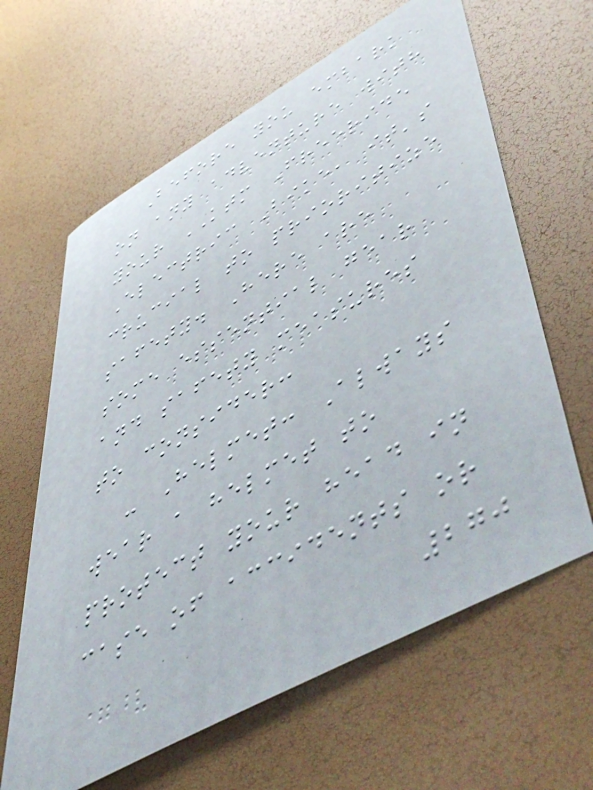Before you embark
on any adventure with
your KTM Freeride
Electric Bike, it's
crucial to prioritize
safety. Here are
some essential gear
and safety measures
to consider:
- Helmet: Always
wear a helmet to
protect your head in
case of accidents or
270
